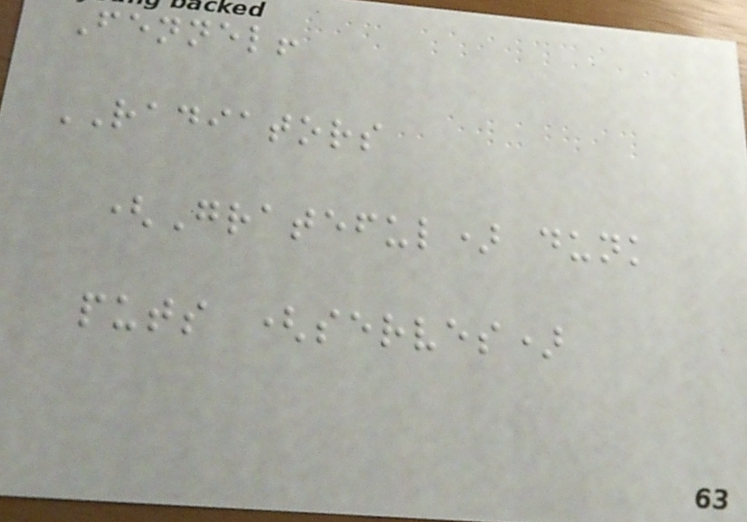Fennel!
RADIATORS
(Grateful) dunk
puts (serves)
